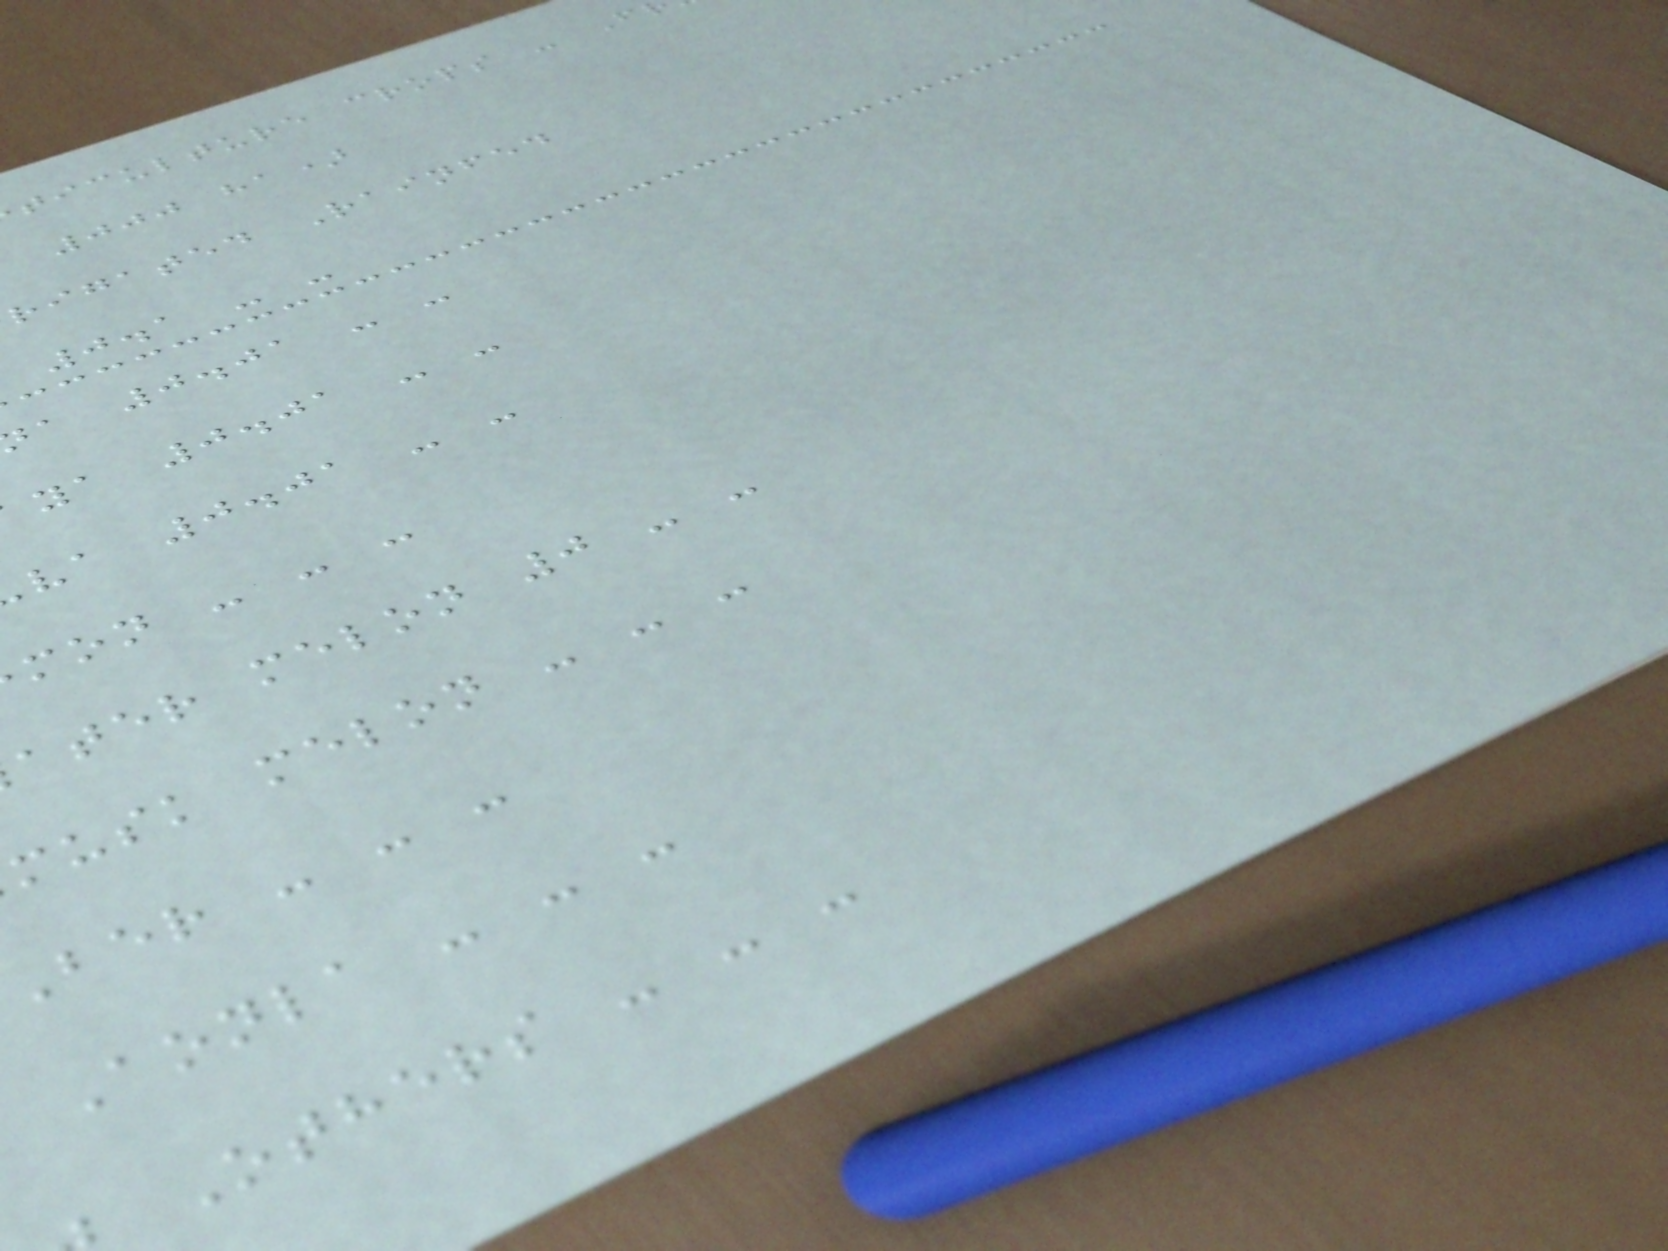ticulture crops - F
000 ha)
rigated Rainfed
0.1 - -
a 0.01 - -
ya 0.01 - -
va 0.01 - -
mon - - -
ater melon 0 - -
musk melon - - -
Ber - - -
Aonla - - -
Others - - -
